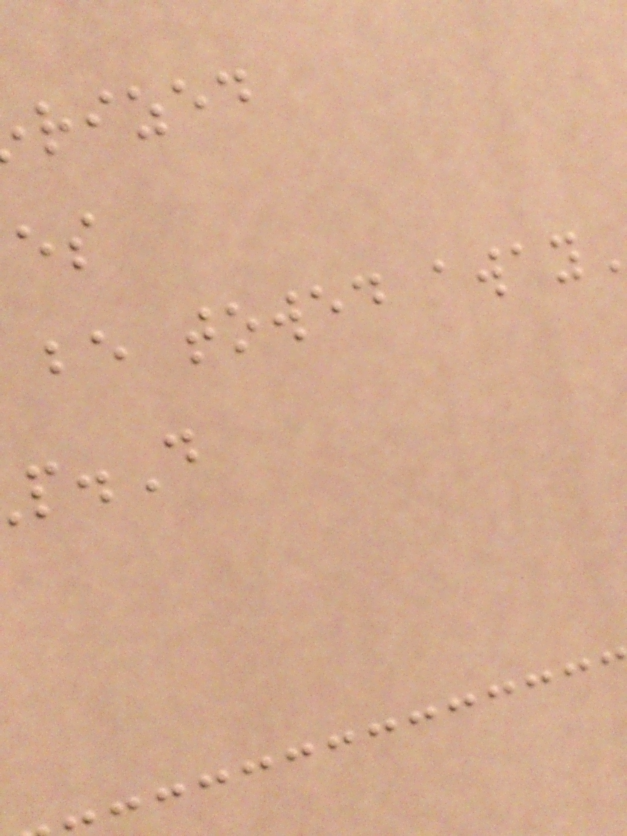rized
be towed
